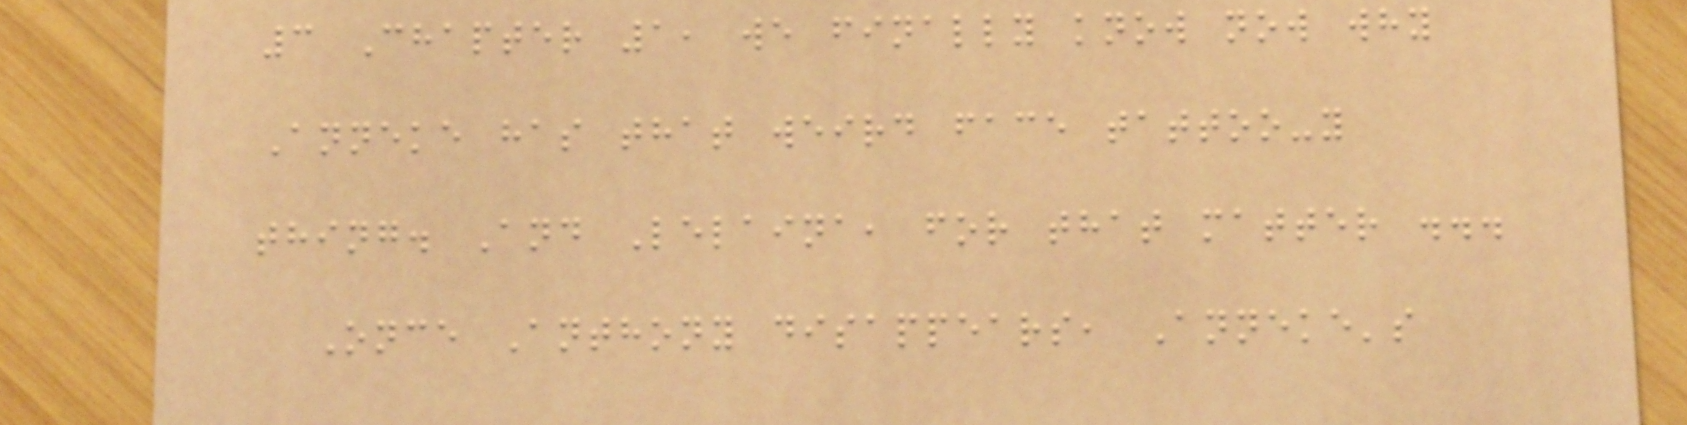3 Chapter 1, we finally know now why
Anneke has that weird face tattoo-y
thing. And Lelaina, for that matter ...
Once Anthony disappears, Anneke's
